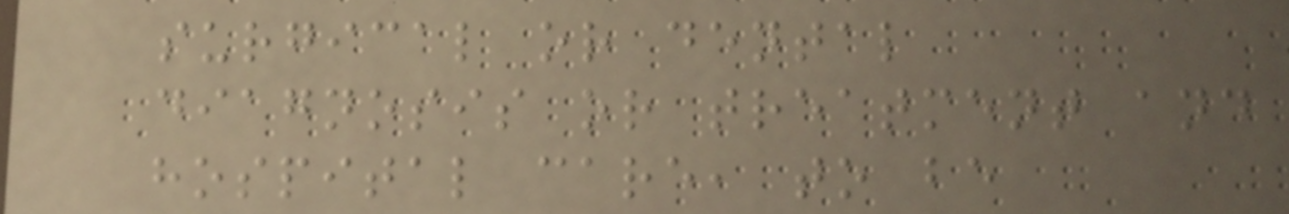surgical or dental
diagnosis or treatment and
hospital care, to be
